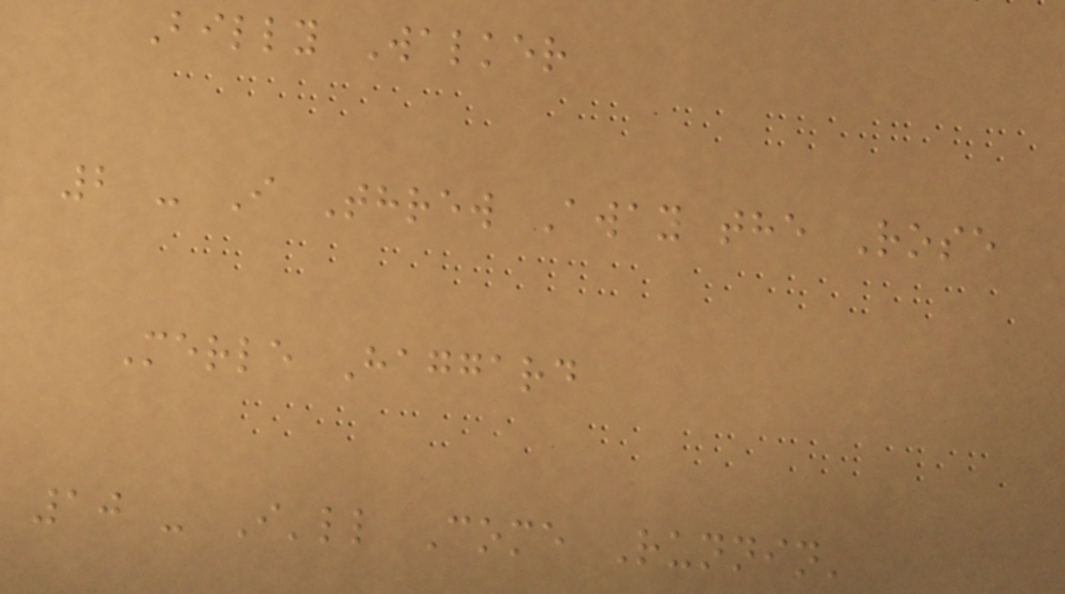Billy Walker
2 - I Threw Away the Rose
Merle Haggard
10 - I'll Come Runnin'
